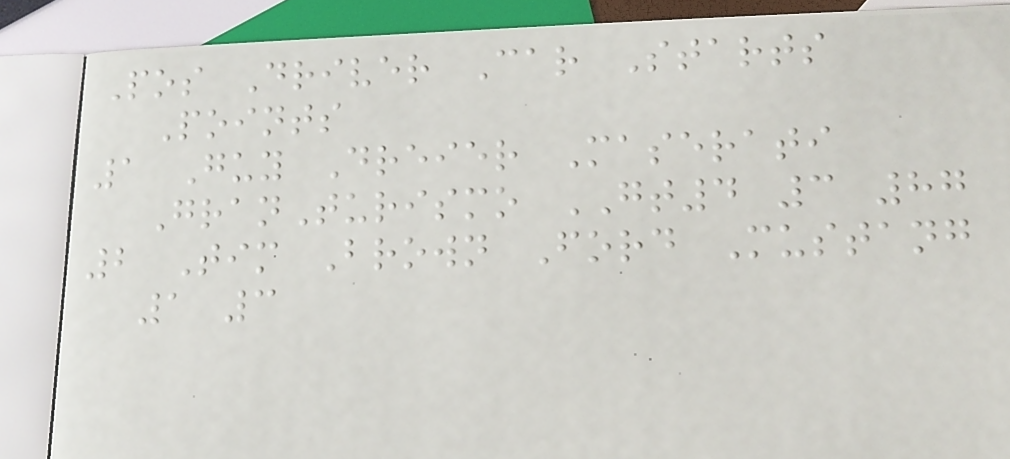Pos Driver Car Starts
Points
1 Guy Dreier Maserati
GranTurismo GT4 3 87
2 Tim Brown Ford Mustang
1 3
